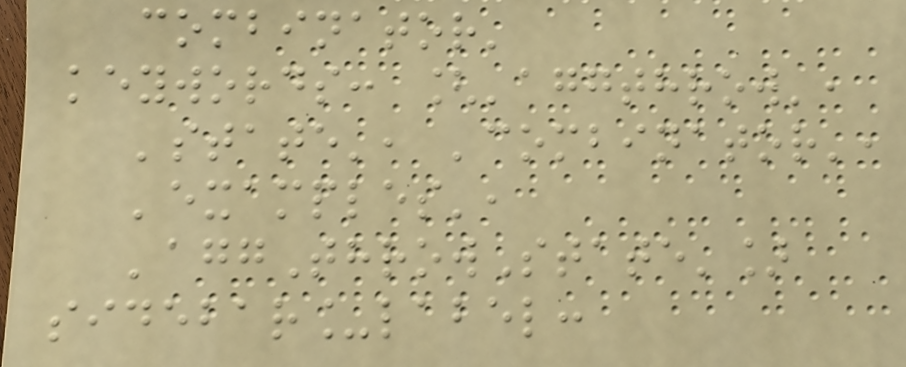combinator'
keywords: ['aggthrow',
'state', 'combinator',
'examples',
'aggThrowState']
sidebar_label:
